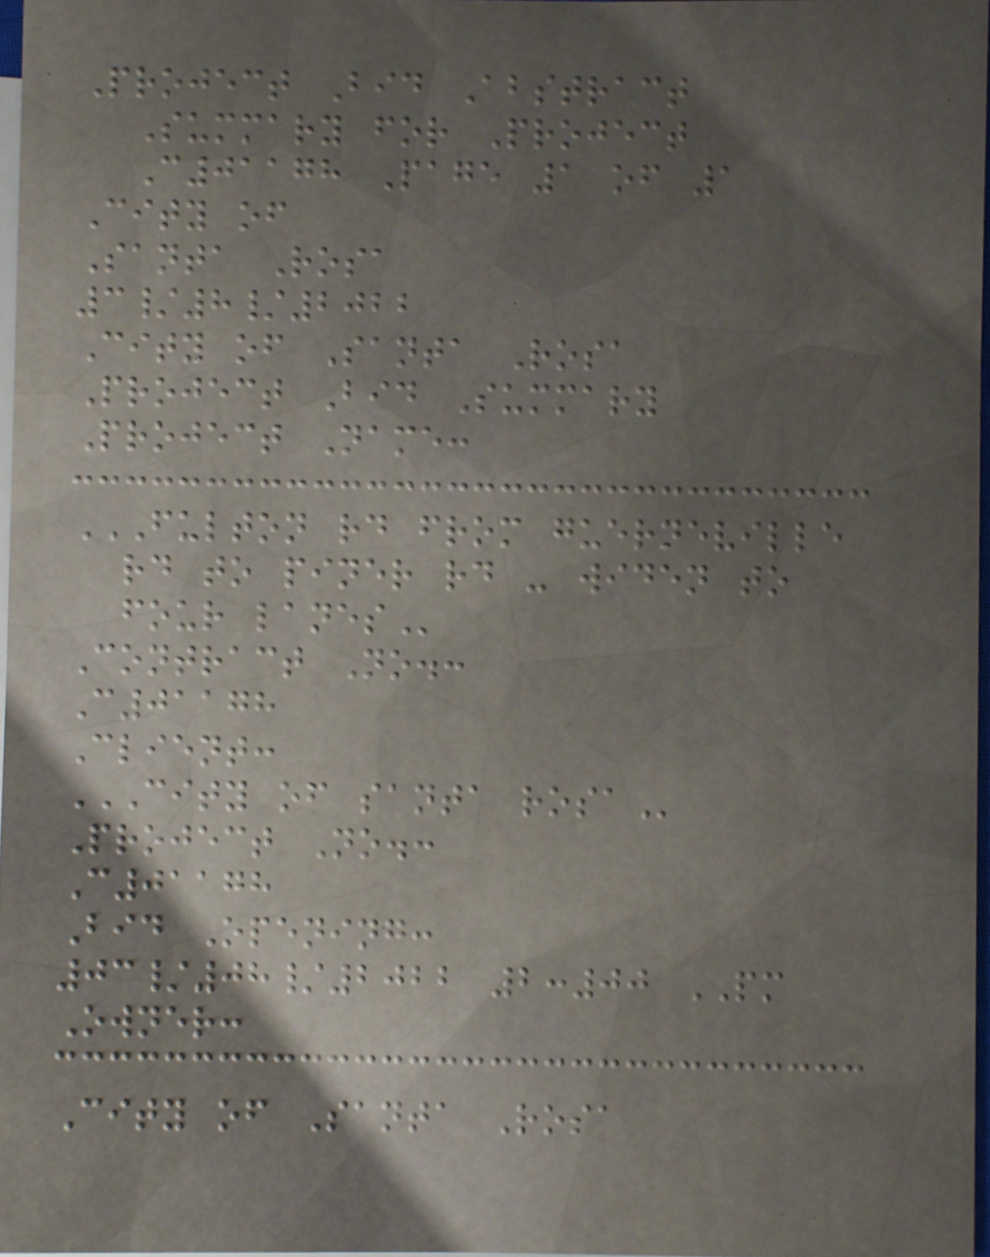Project Bid Abstract
Summary for Project
C01178 Page 1 of 1
City of
Santa Rosa
3/8/2022
City of Santa Rosa
Project Bid Summary
Project Name:
FULTON RD FROM GUERNEVILLE
RD TO PINER RD - WIDEN TO
FOUR LANES
Contract No.:
C01178
Client:
CITY OF SANTA ROSA
Project No.:
C01178
Bid Opening:
03/08/2022 2:00 PM
Owner:
City of Santa Rosa
